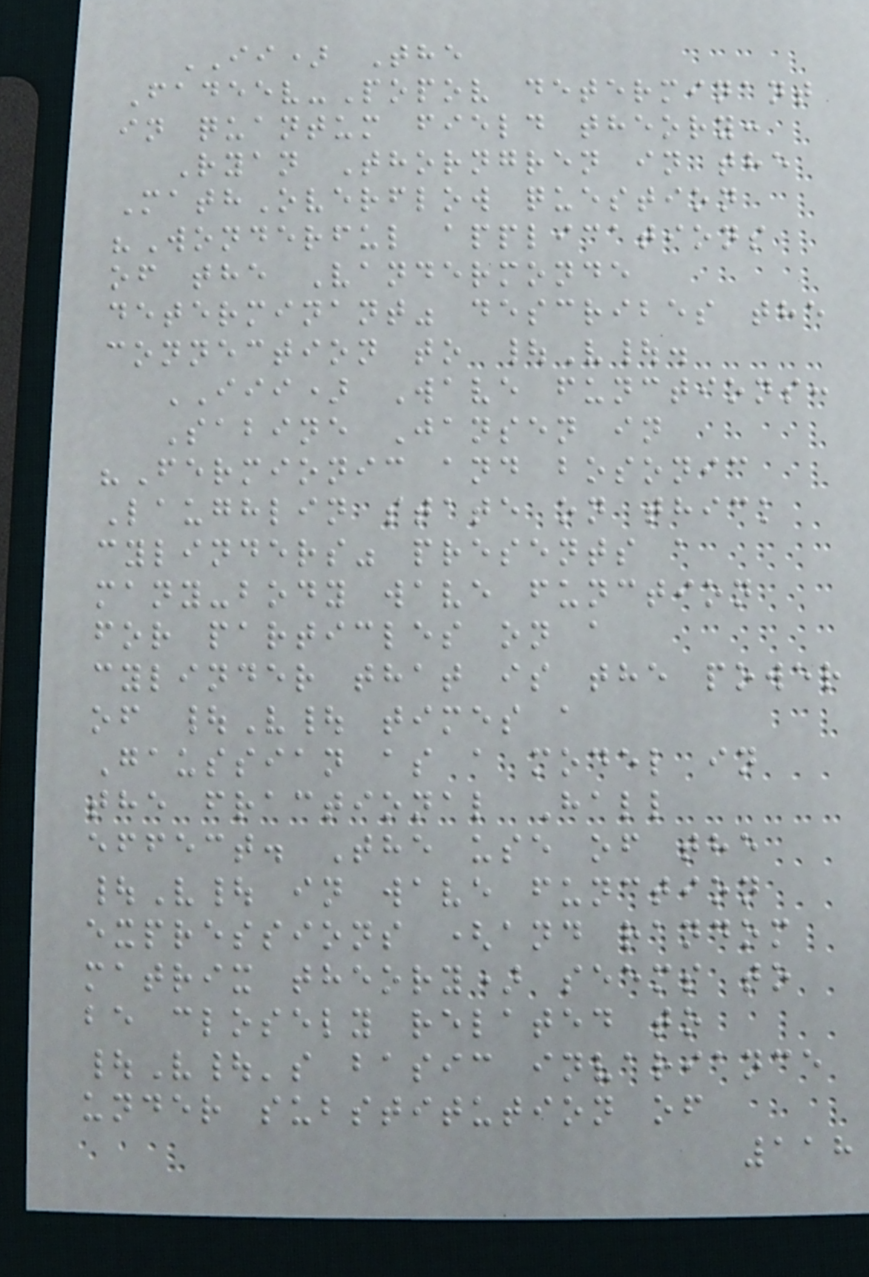II) The
Fadeev-Popov determinant
in quantum field theory:
Ryan Thorngren in the
MathOverflow question
"Wonderful applications
of the Vandermonde
determinant" describes the
connection to |V|.
III) Wave functions:
Sabine Jansen in
"Fermionic and bosonic
Laughlin state on thick
cylinders" presents a
many-body wave function
for particles on a
cylinder that is the power
of |V| times a
Gaussian as a model in
the fractional Hall
effect. The use of the
|V| in wave function
expressions (and random
matrix theory) seems to
be closely related to
|V|'s basic invariance
under substitution of
118
